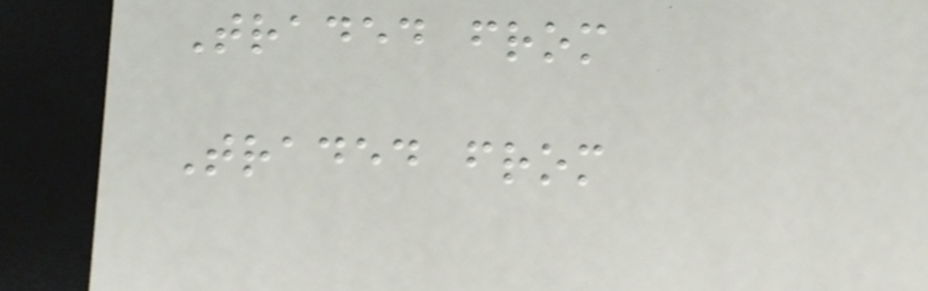Traded from
Traded from
